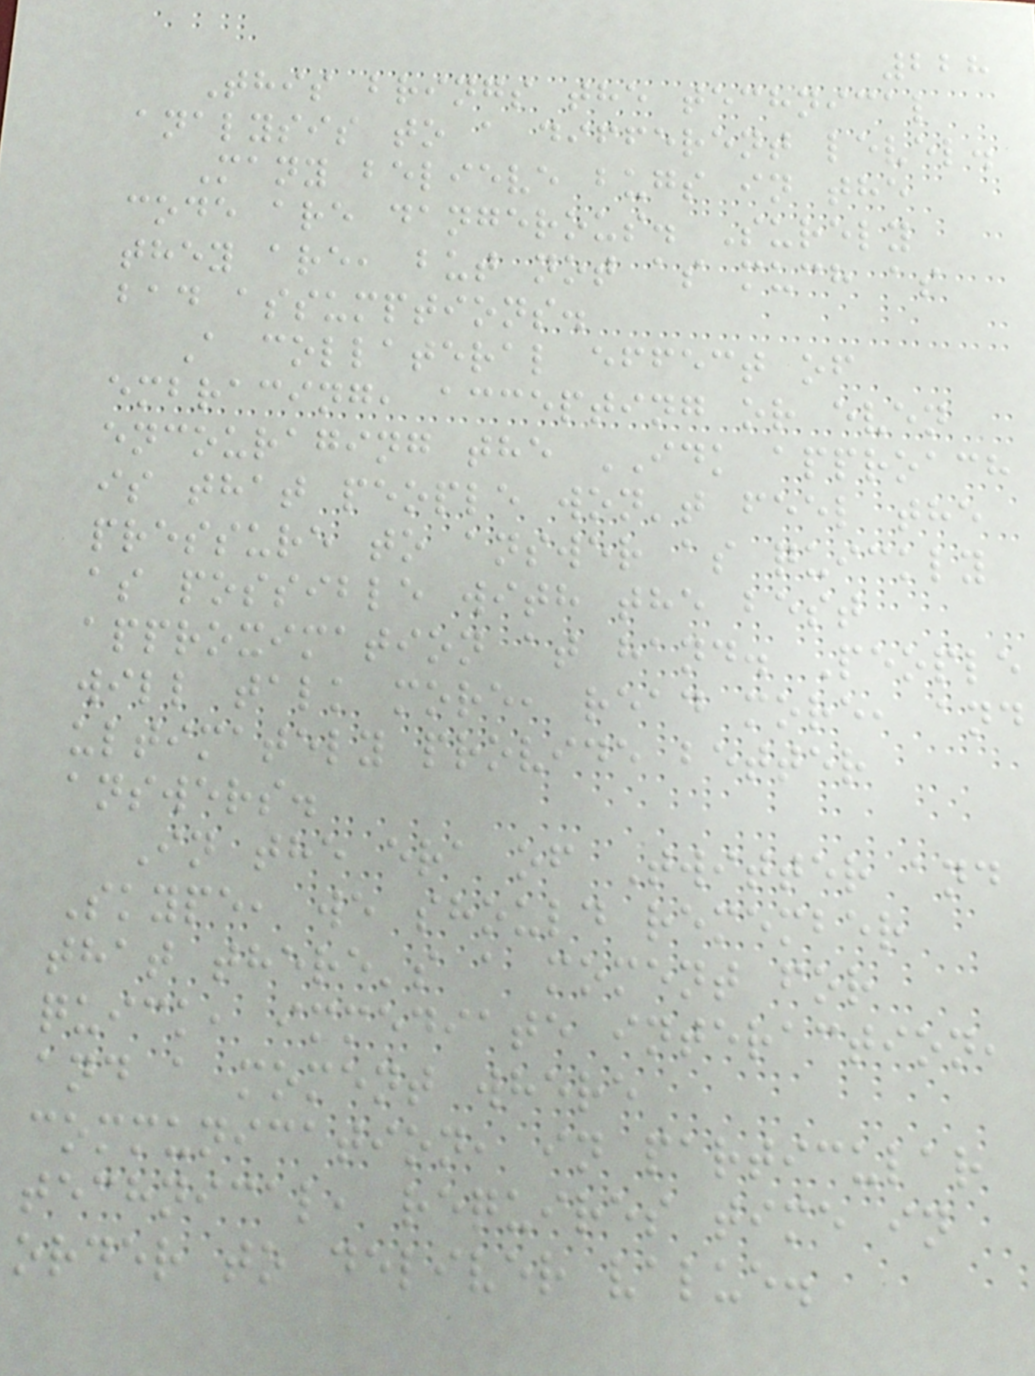228
This brings the technical
analysis to a different level.
Many believe bugs in the
code are dangerous. Surely
they are, but not as much as
bad assumptions.
A collateral effect of
embracing, accepting or even
encouraging the IDK approach
is that people won't feel the
pressure to answer as quickly
as possible with the best
approximation at hand. People
will talk more, read more, and
ultimately provide better
answers.
In the era of Twitter and
Skype, we should remember
that there's a moment for
quick, immediate interaction,
and a moment where
communication, in particular
technical, requires time in
order to deliver value.
